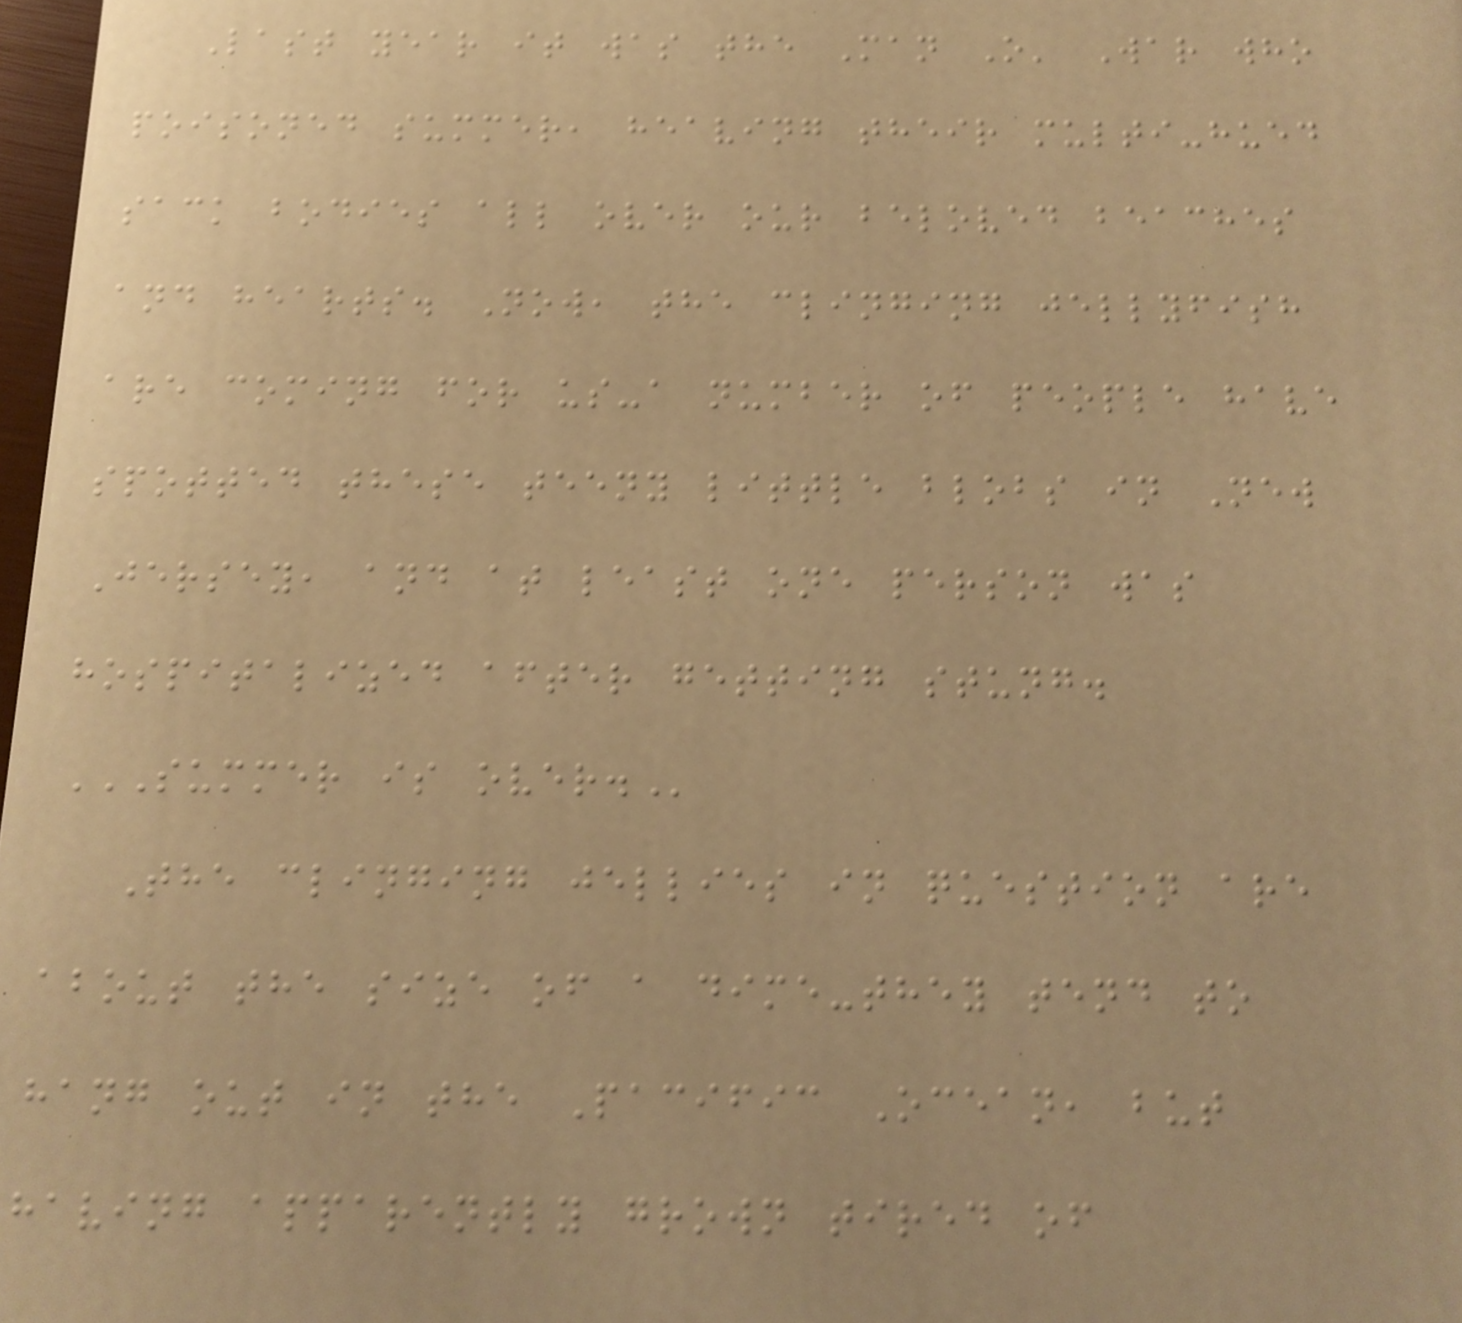Last year it was the Man O' War who
poisoned summer, heaving their multi-hued
sack bodies all over our beloved beaches
and hearts. Now, the clinging jellyfish
are coming for us-a number of people have
spotted these teeny little blobs in New
Jersey, and at least one person was
hospitalized after getting stung.
SUMMER IS OVER.
The clinging jellies in question are
about the size of a dime-they tend to
hang out in the Pacific Ocean, but
having apparently grown tired of
